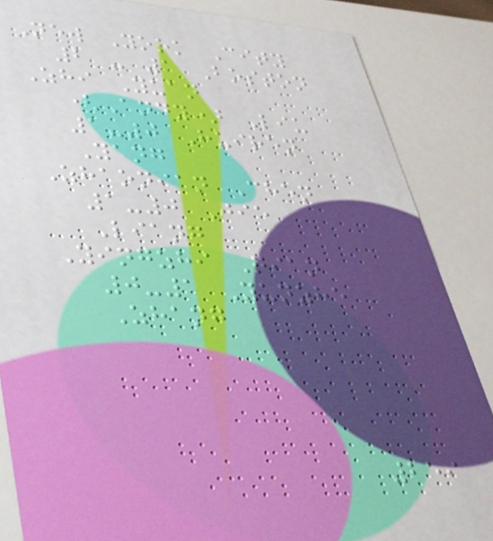New York City
2 - 1 Boston
Zhi Yuan
(Andy) Liu
1-0 Huiren
Yang
Zhaonian Chen
1-0 Jie
Liang
Yingzhi Qian
0-1 Yunzhe
Zhang
259
